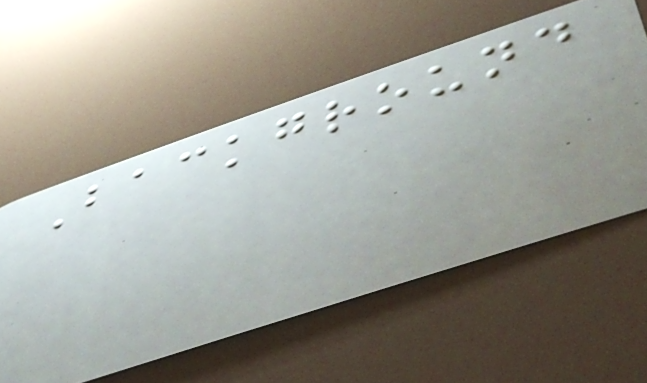Background
